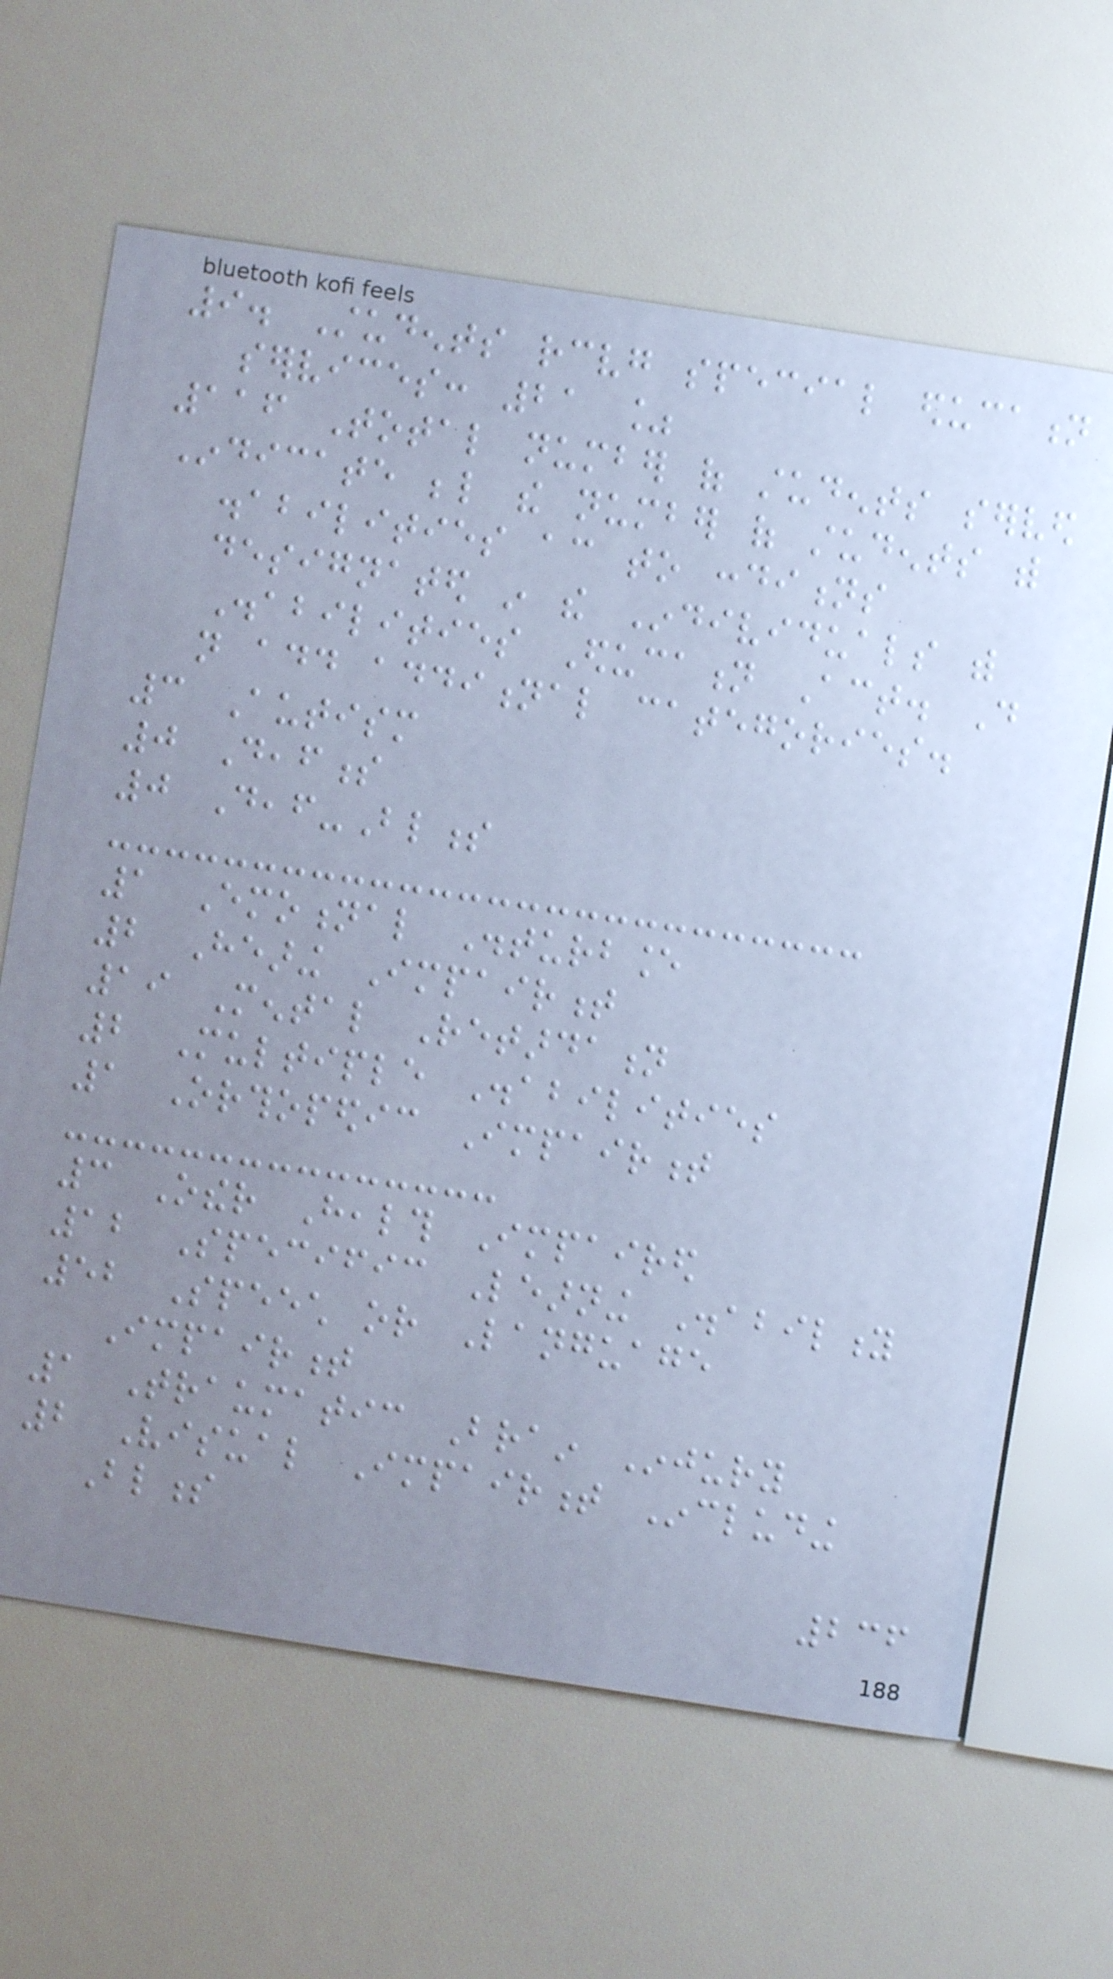9. Students receiving special education
services: 21 %
116 Total number of students served
Indicate below the number of students with
disabilities according to conditions
designated in the Individuals with
Disabilities Education Act. Do
not add additional categories.
3 Autism
0 Deafness
0 Deaf-Blindness
1 Emotional Disturbance
2 Hearing Impairment
19 Mental Retardation
2 Multiple Disabilities
1 Orthopedic Impairment
3 Other Health Impaired
12 Specific Learning Disability
52 Speech or Language
Impairment
1 Traumatic Brain Injury
2 Visual Impairment Including
Blindness
236
